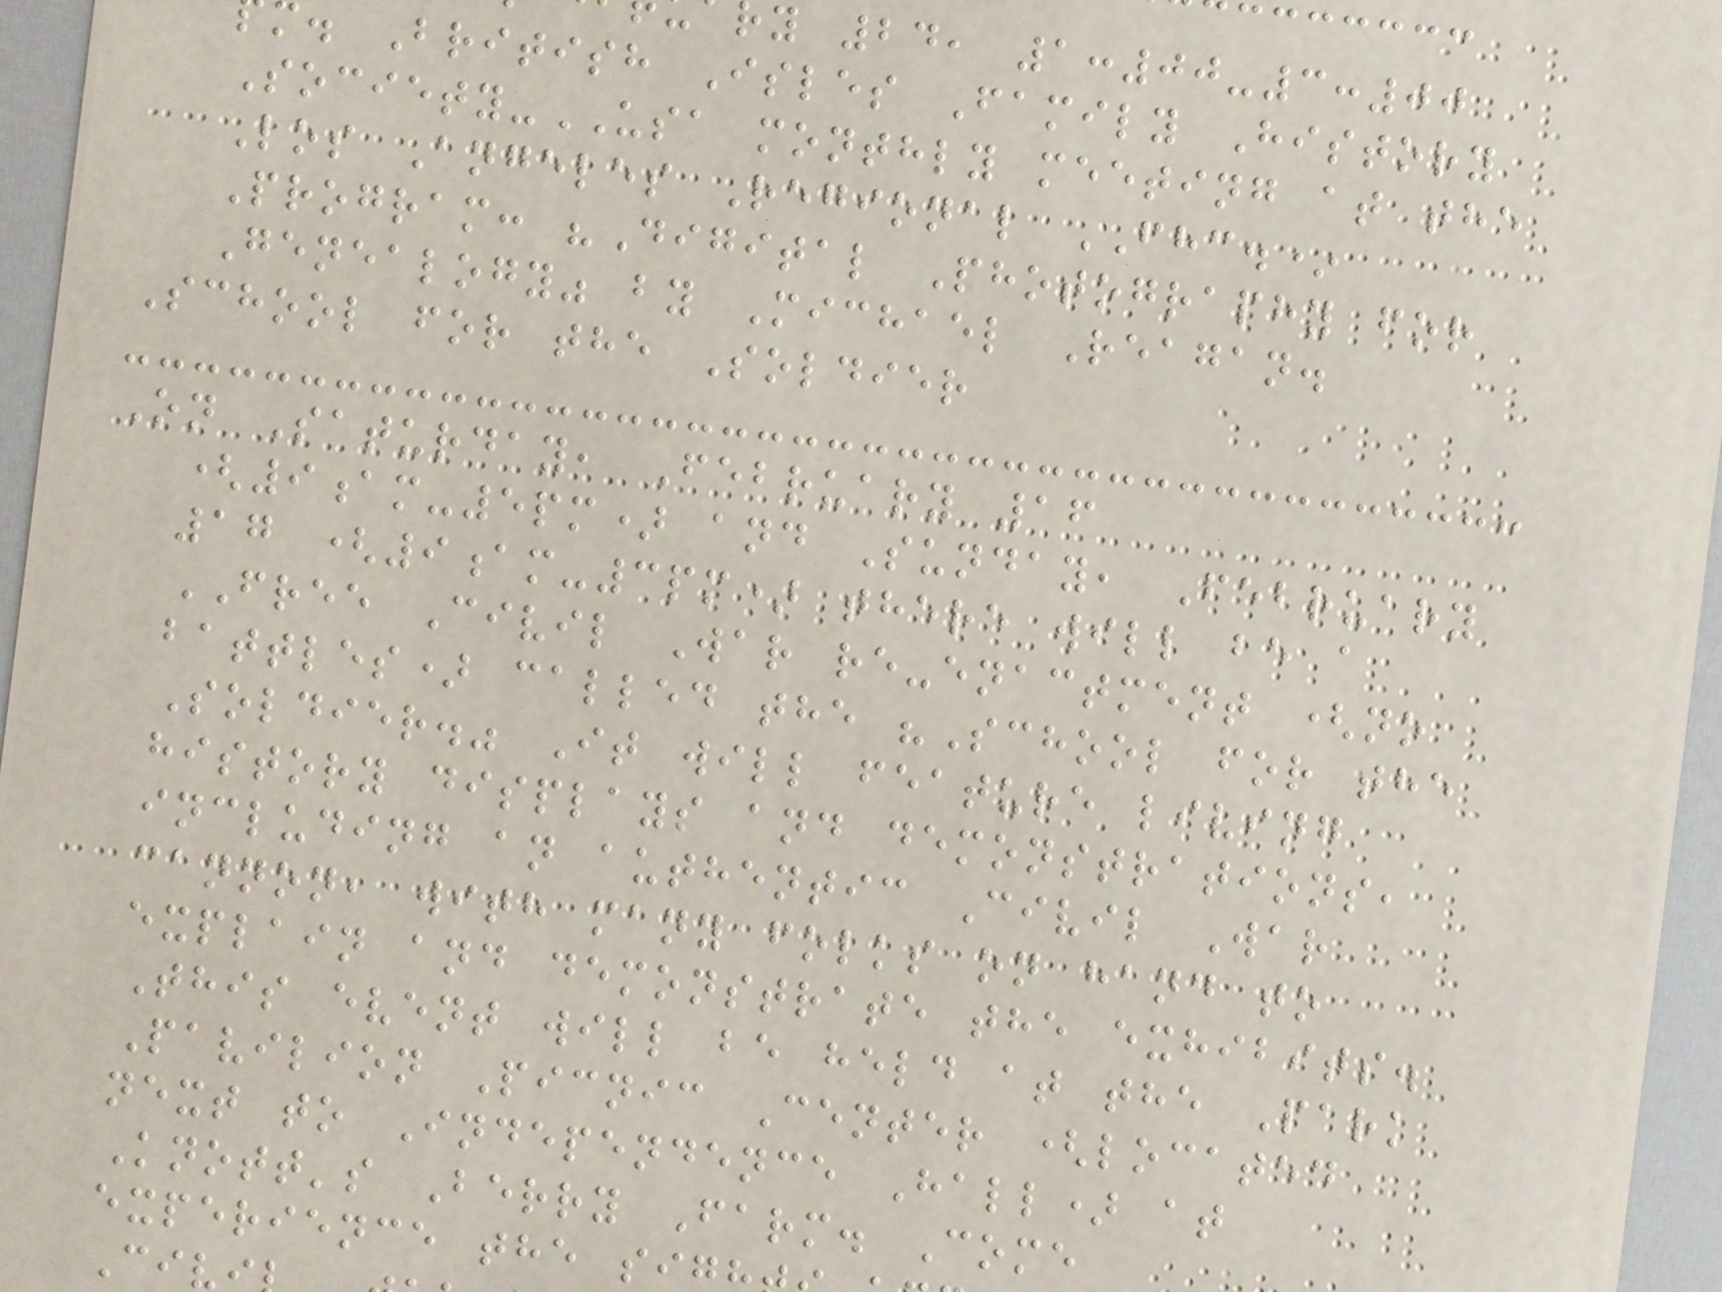y 24, 1:00-3:00
. British Isles Family History
Society-USA monthly meeting at the
Los Angeles Regional FHC.*
Program: "Digital Photography for
Genealogy" by Michael Reagan.
School for the Soldier
On Saturday, February 16
(9am-5pm) and Sunday, February
17 (9am-3pm) there will be a
FREE Civil War re-enactment (no
battles) called the "School for the
Soldier." It will feature living
history displays and demonstrations,
including an authentic Civil War
cannon, with many folks on hand to
explain and demonstrate the exhibits.
This event will be held at the Park
Pavilion Picnic Center (located
next to Independence Hall) at
Knott's Berry Farm. Come
experience the si
